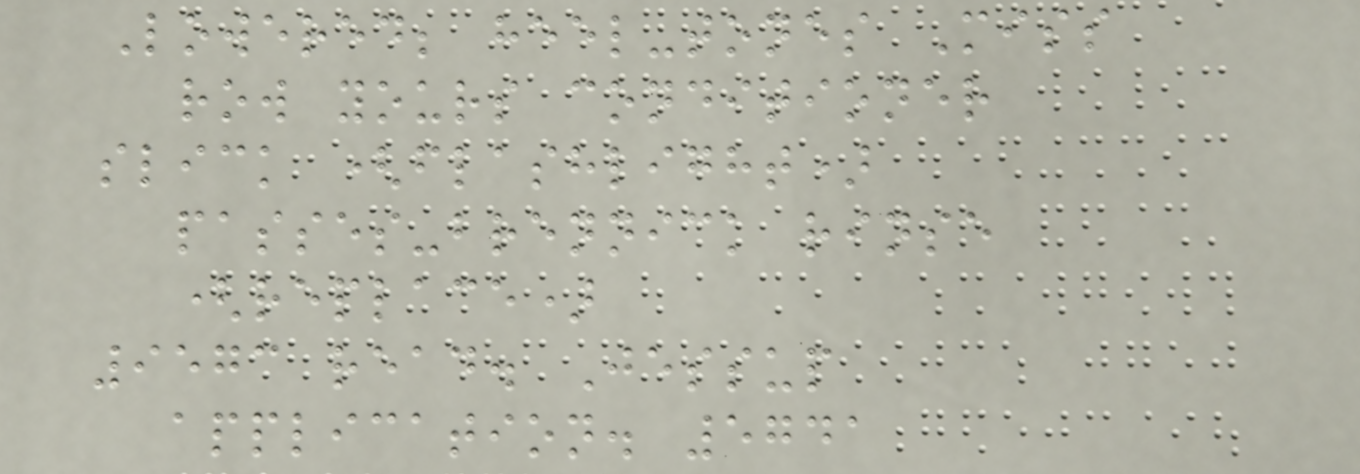Lowered; heel-tones Miss
row yours conditioner
slick (flashlight)
passes-brennick rinse
(replace)
9573 read. Jessup
application. 5741
